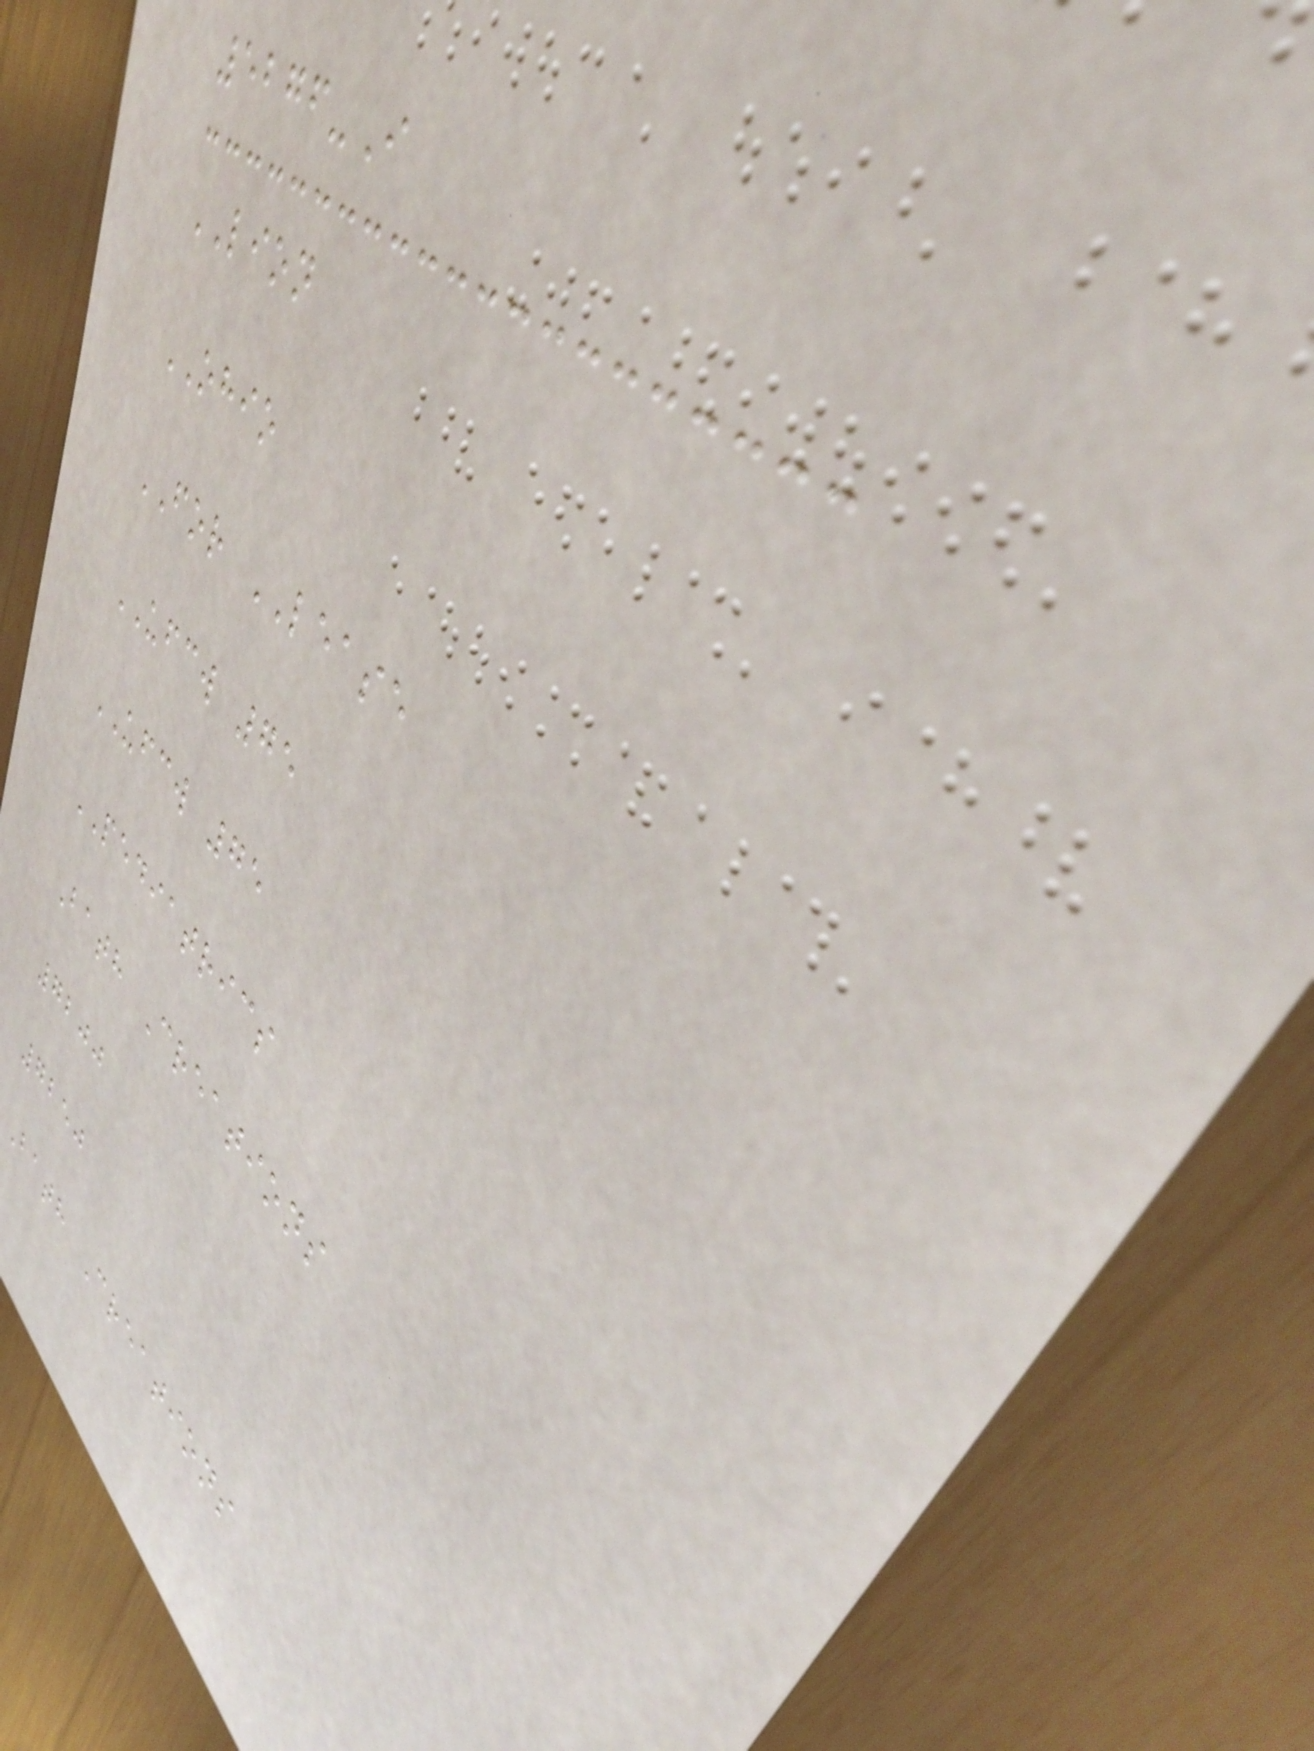5276-I
LION
OHIO
FOR LEASE
UFCW 75
UFCW 75
PEDIATRICS
Bath Creations
7200
7250
Bath Creations
